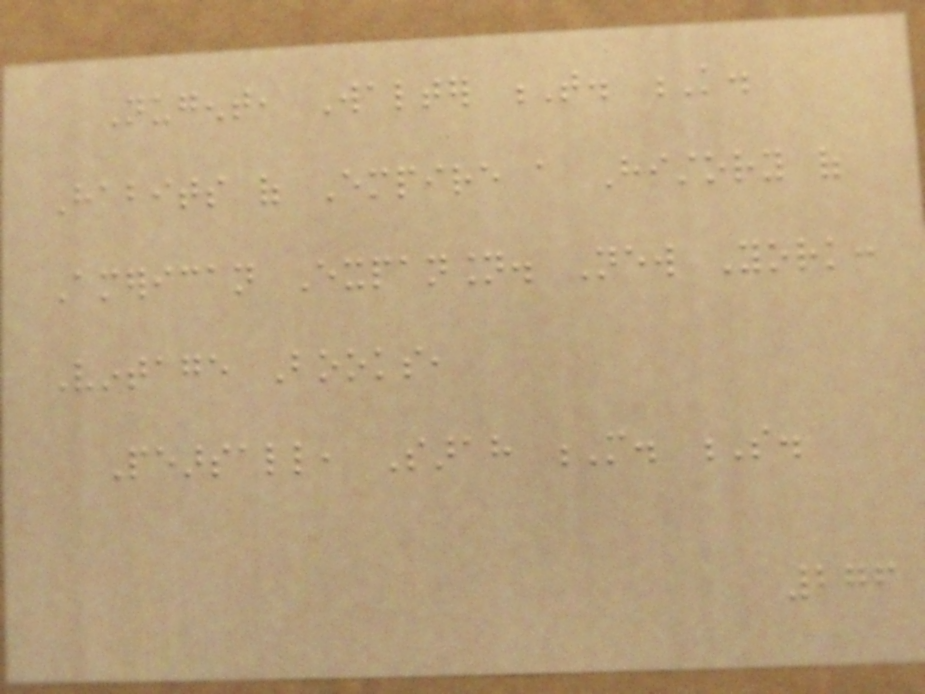Nugent, Walter T. K.
Habits of Empire a History of
American Expansion. New York:
Vintage Books,
Pearsall, Sarah M. S.
276
